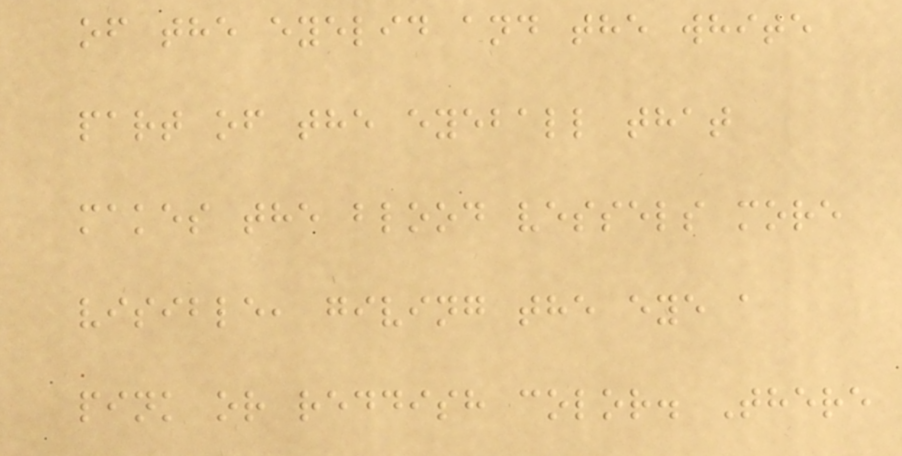of the eyelid and the white
part of the eyeball that
makes the blood vessels more
visible, giving the eye a
pink or reddish color. There
